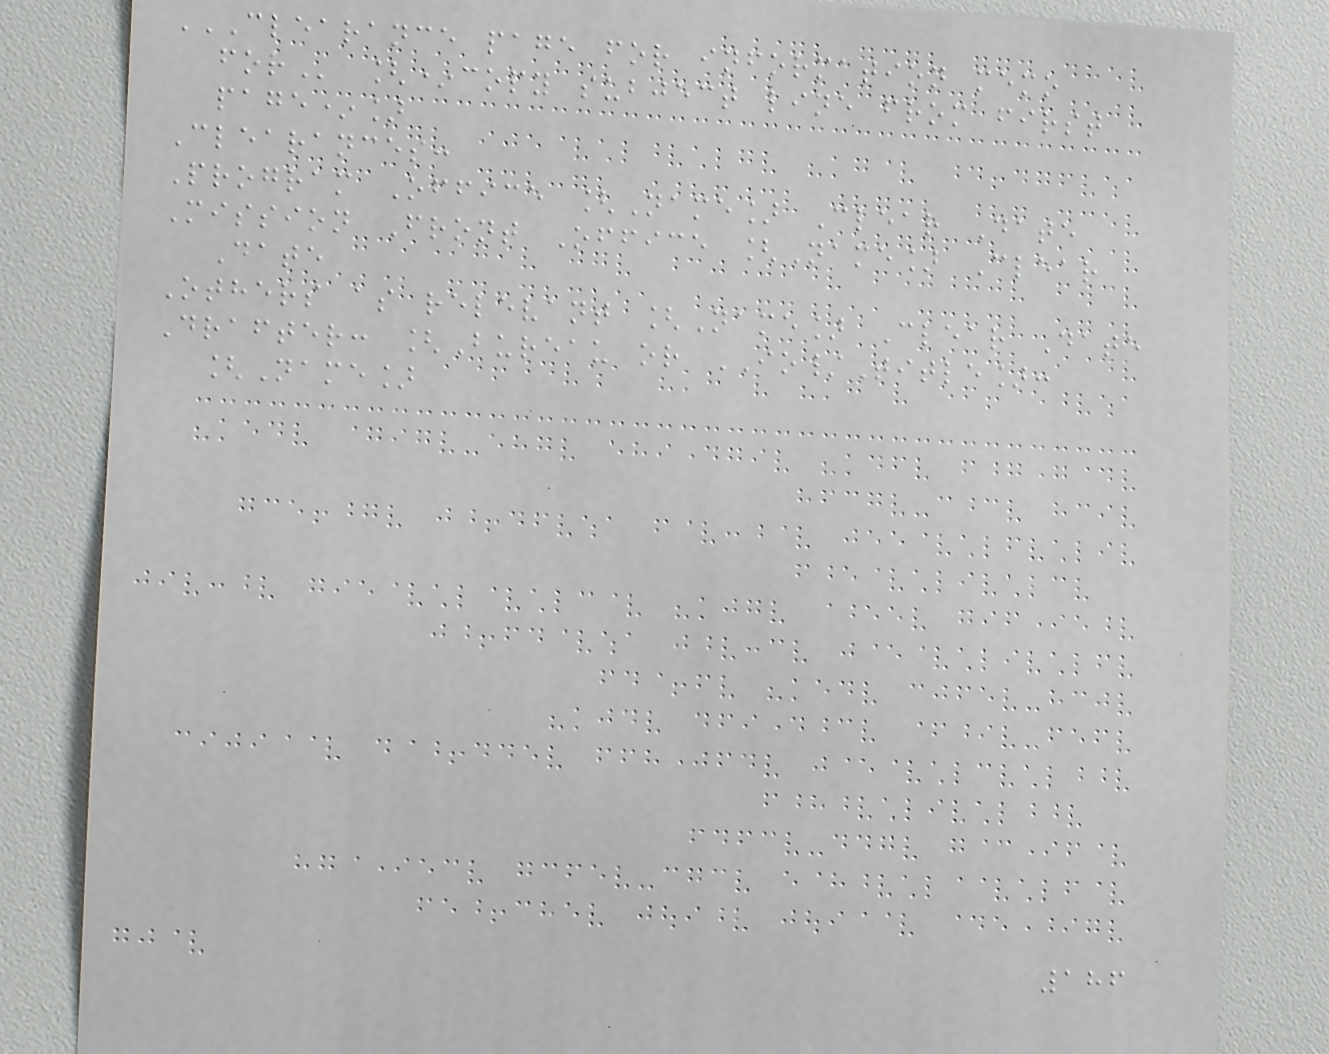CLEARANCE PAGE FOR INFORMATION MEMO
FOR [*copy subject line from first
page*]
Clearances:
Program Office [Name] Clear Date
Mission Front Office [Name] Clear
Date
Others as relevant [Name] Clear Date
Drafter: [Bureau or IO/Title]:
[Name]
186
